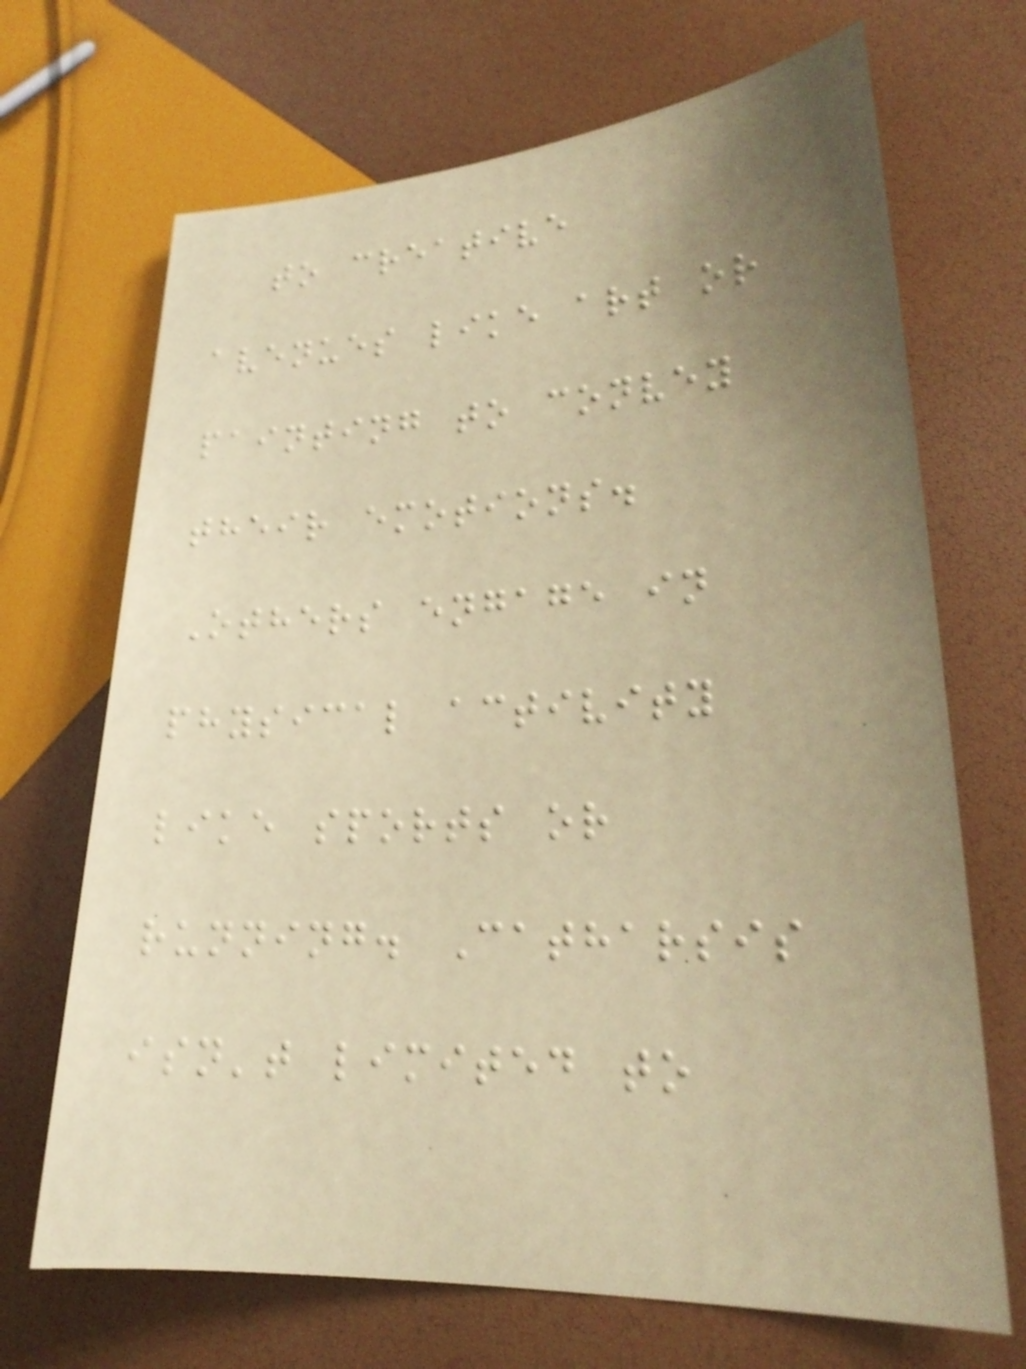to creative
avenues like art or
painting to convey
their emotions.
Others engage in
physical activity
like sports or
running. Catharsis
isn't limited to
